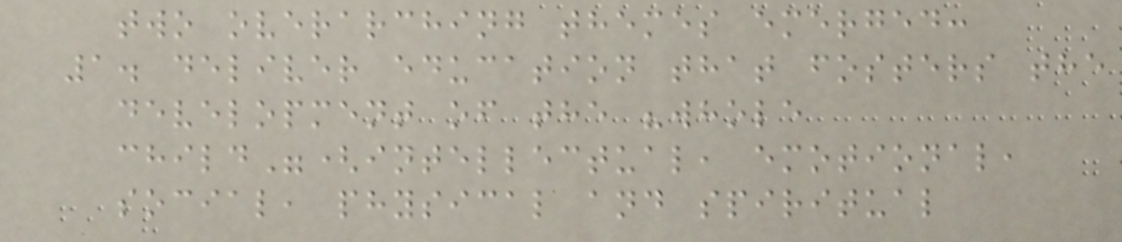two overarching themes emerged:
1. deliver education that fosters the
development of the "whole
child"(intellectual, emotional,
social, physical and spiritual
